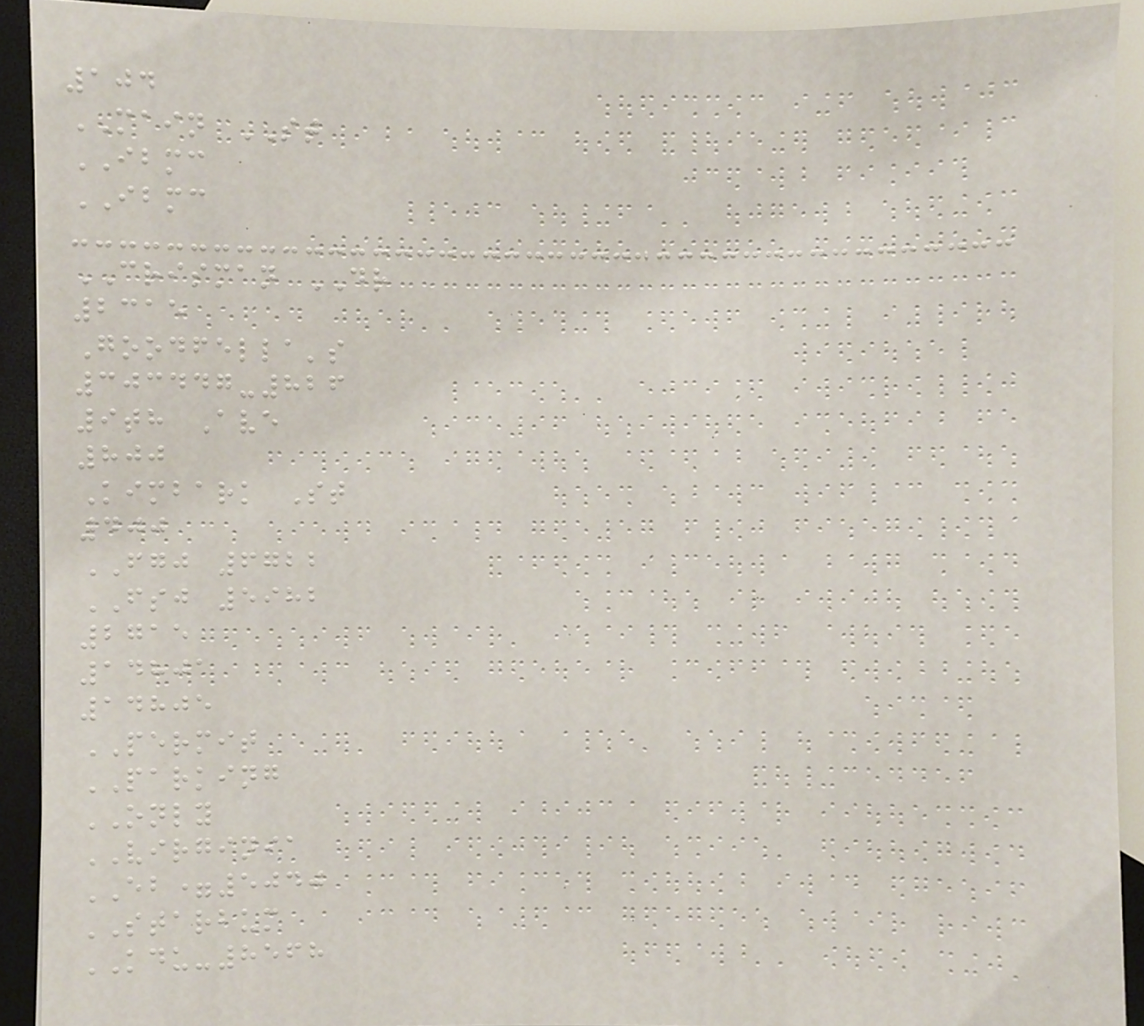104
MAIN ST
IBMC
IBMC
CRISMAN DR
2315
Goodfella's
303447-826
9th Ave
800
Kimbark St
400
FGJ 6722
FSJ 5982
2715
14801
14805
PERMIT
PARKING
ONLY
VIRGINIA
EB=5040
STARBUM
KDU-8568
